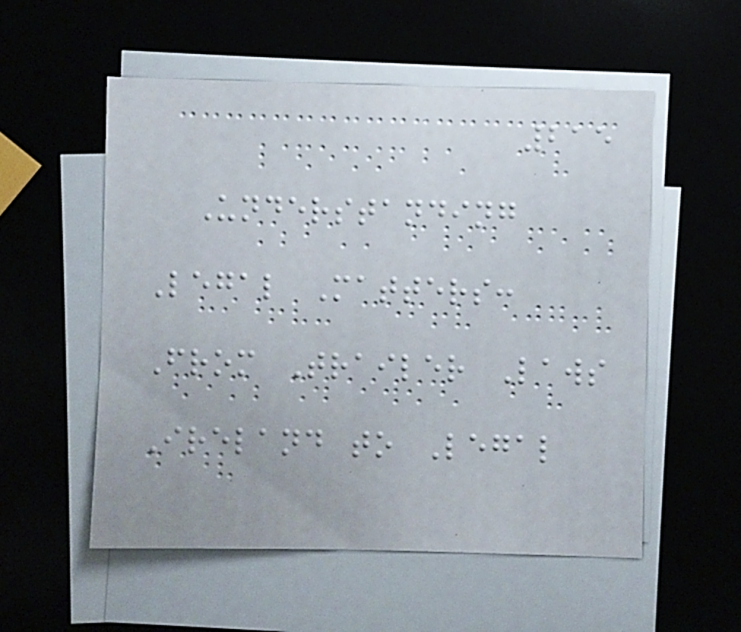215
Understanding
Legal Matters:
From Trailer Laws
Ireland to Legal
